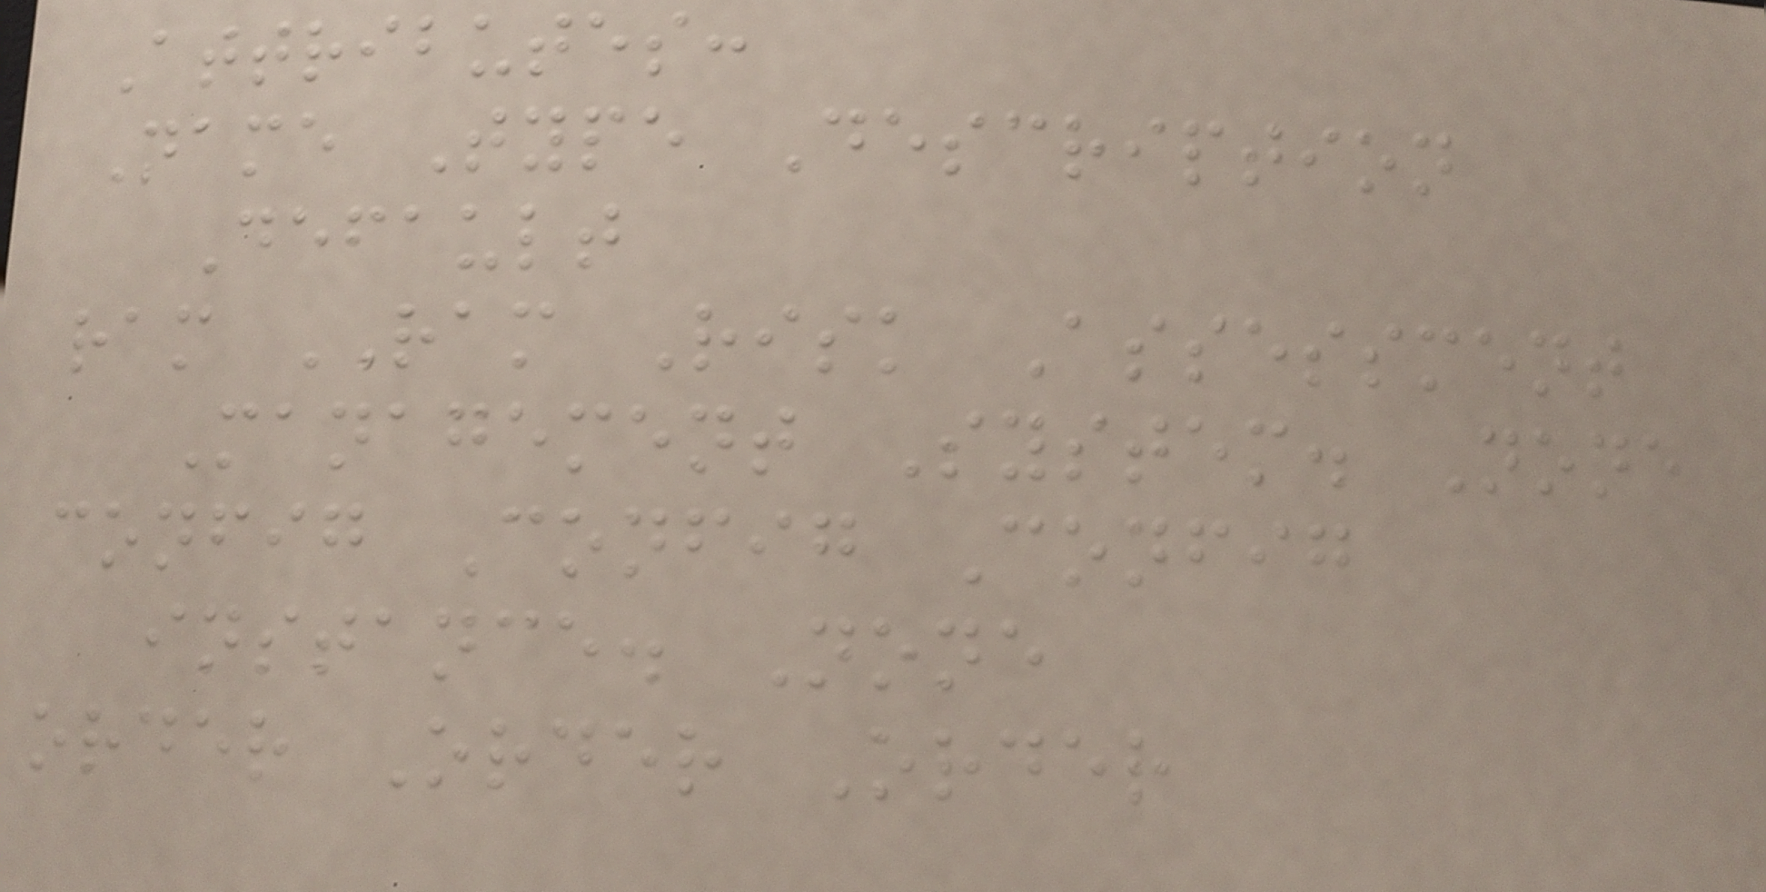Attributes:
Name Type Description
Default
ram RAM Risk Assessment
Management System. None
config Config Config
instance. None
order Order Order
